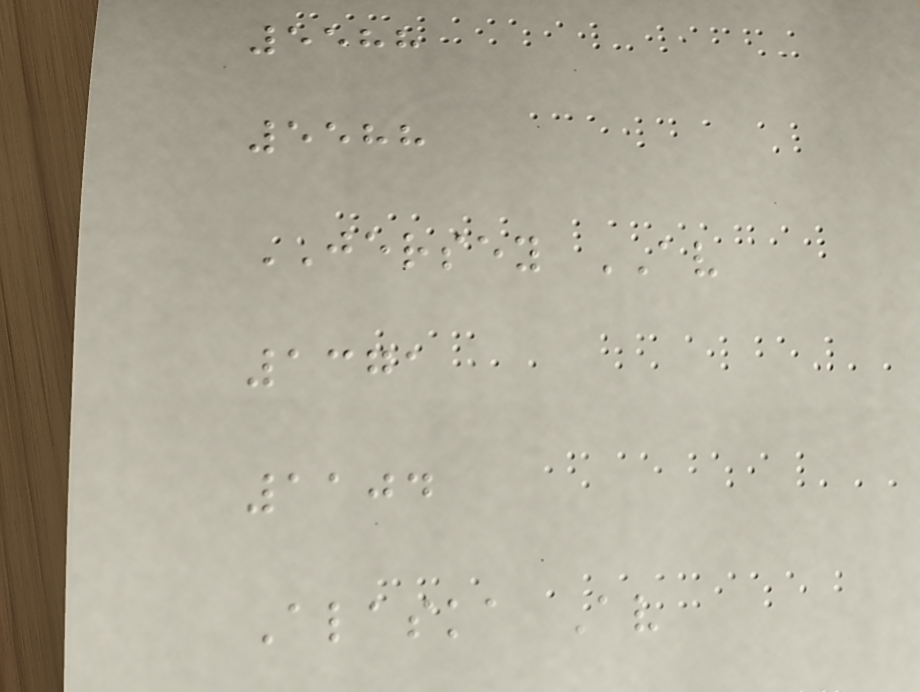5588
5588
JERSEY AV
1371
1104
Alaska Av
